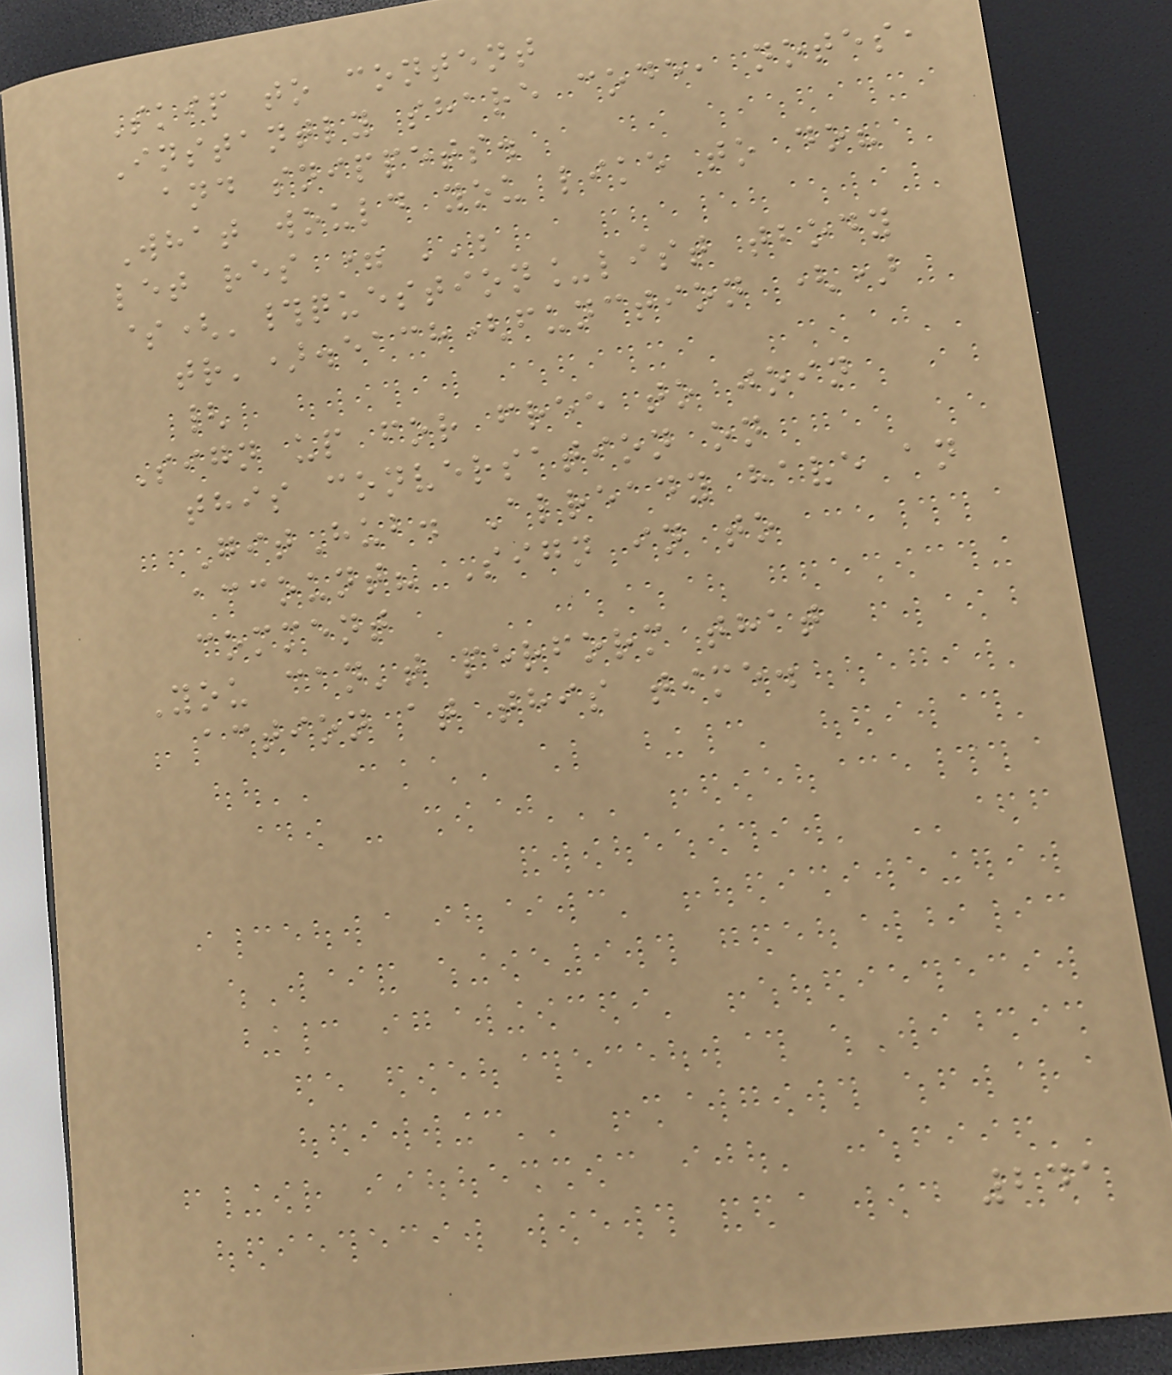Skip to content
Instantly share code, notes,
and snippets.
What would you like to do?
let res = '';
$('#question_list tbody
tr').each(function ()
{
Sign up for free to join
this conversation on
GitHub. Already have an
account? Sign in to
comment
You can't perform that
action at this time.
241
